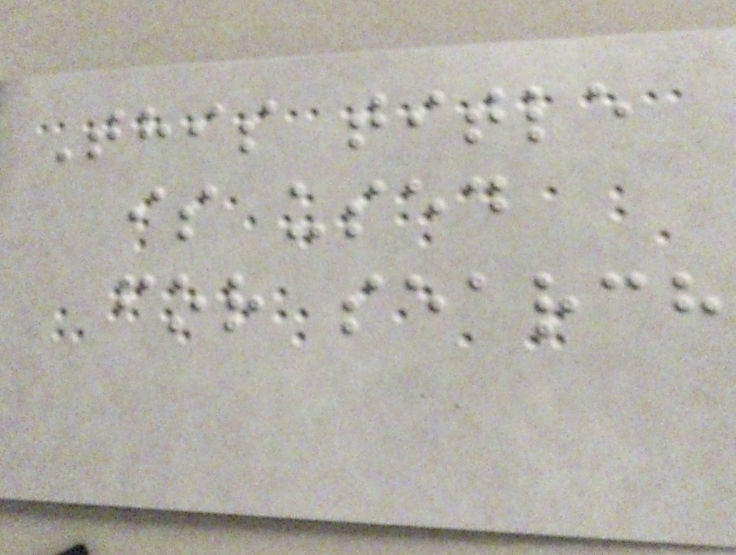This title
is used
for search
